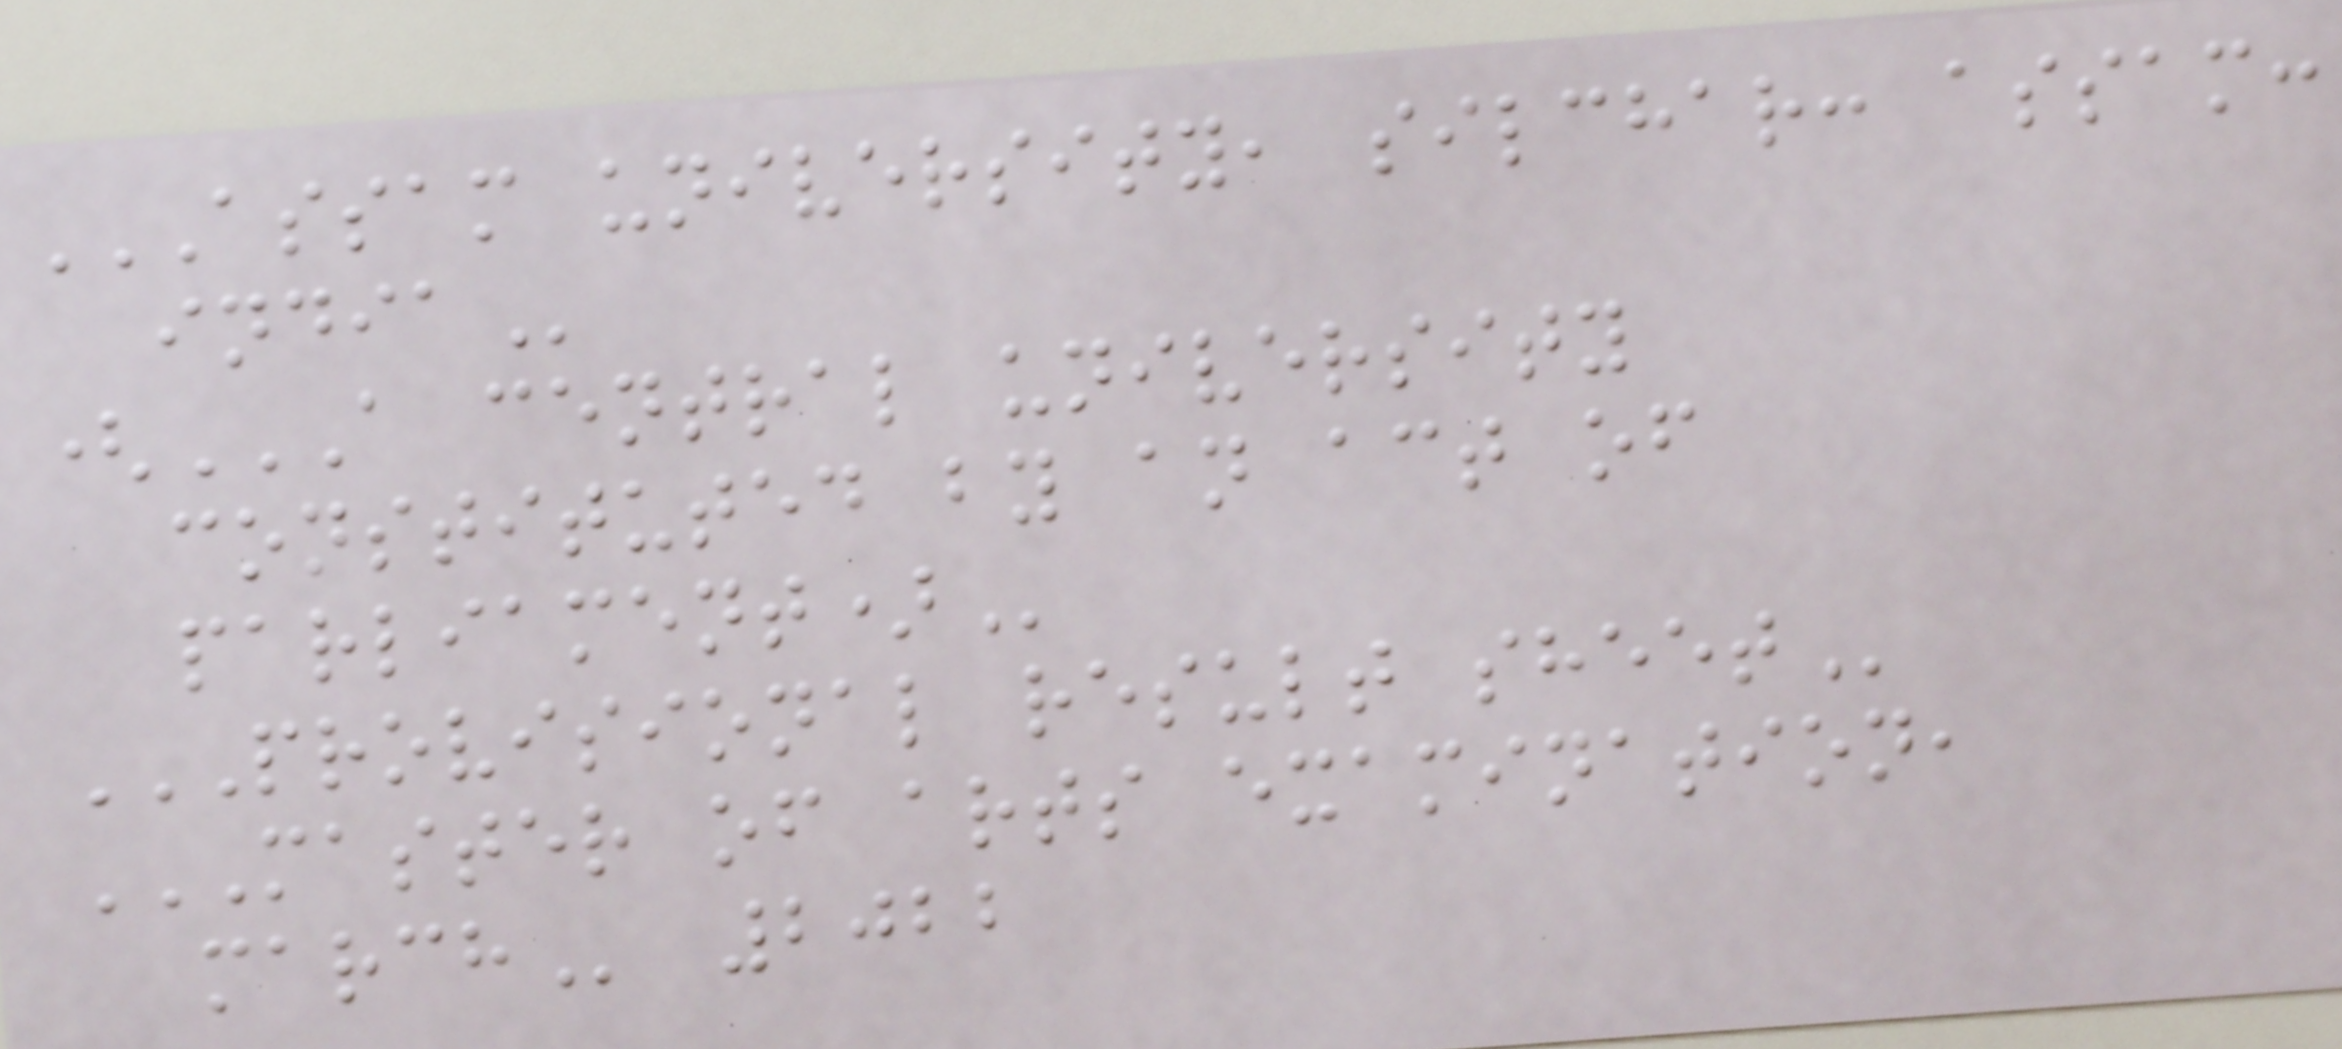ASSAM UNIVERSITY, SILCHAR: ASSAM:
INDIA
(A CENTRAL UNIVERSITY
CONSTITUTED BY AN ACT OF
PARLIAMENT)
PROVISIONAL RESULT SHEET
MASTER OF ARTS EXAMINATION,
MARCH 2022
